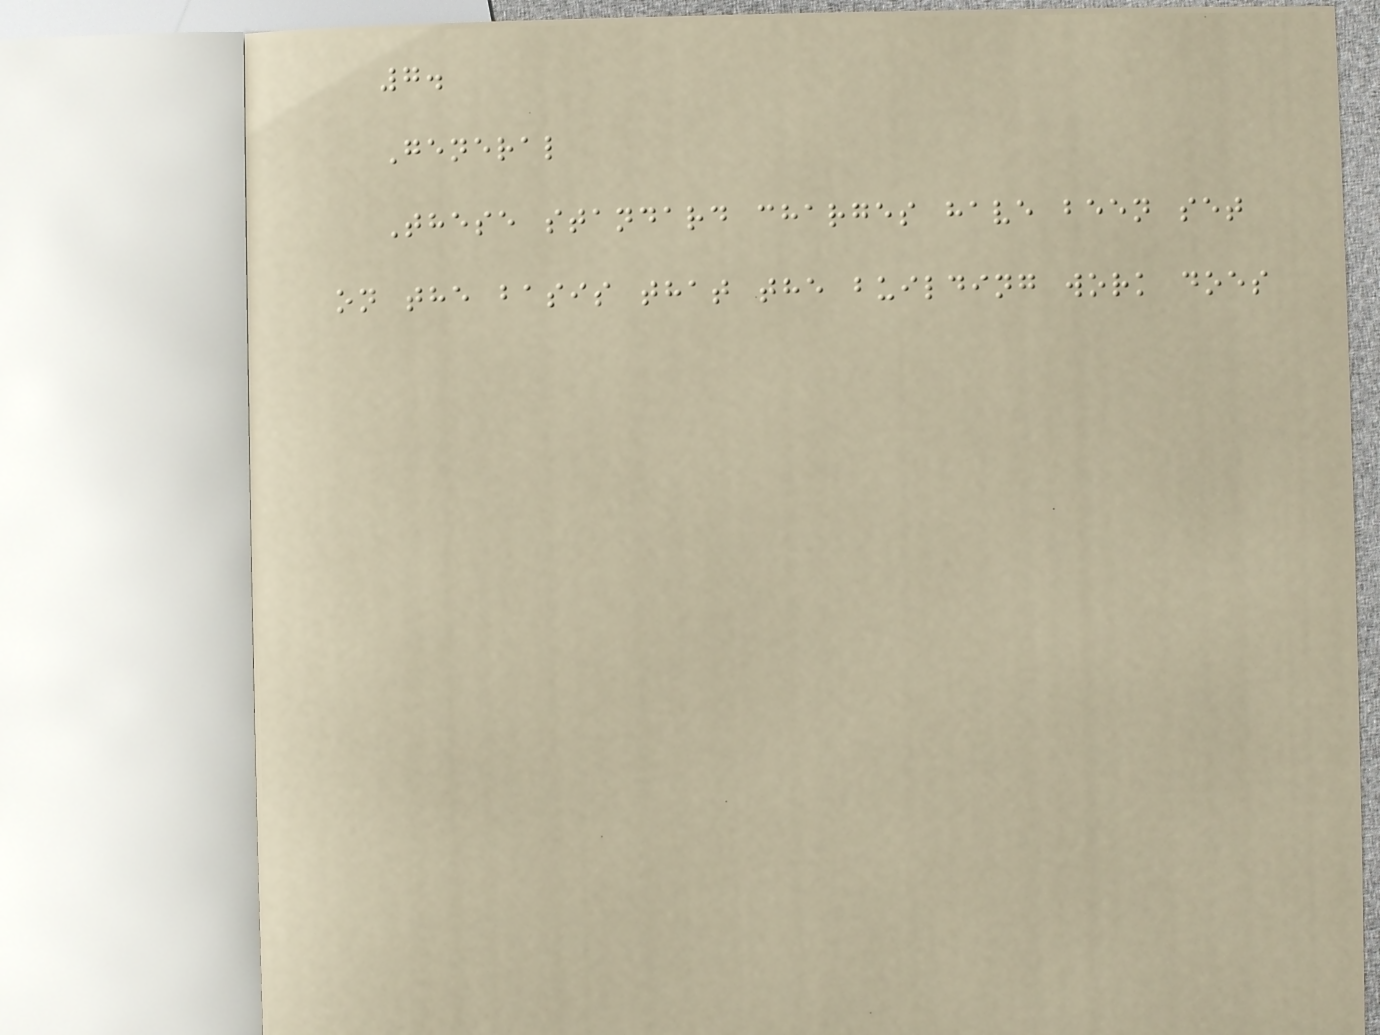7.
General
These standard charges have been set
on the basis that the building work does
